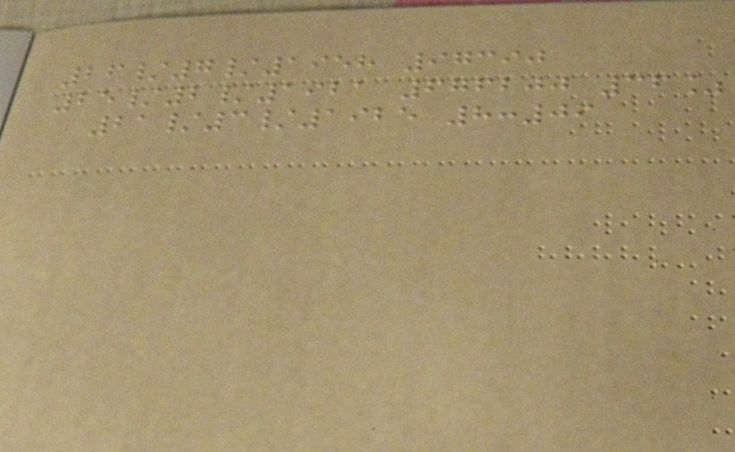26/7/1958 97390
25/2/1921 676200 36%
21/3/1925 8:09
